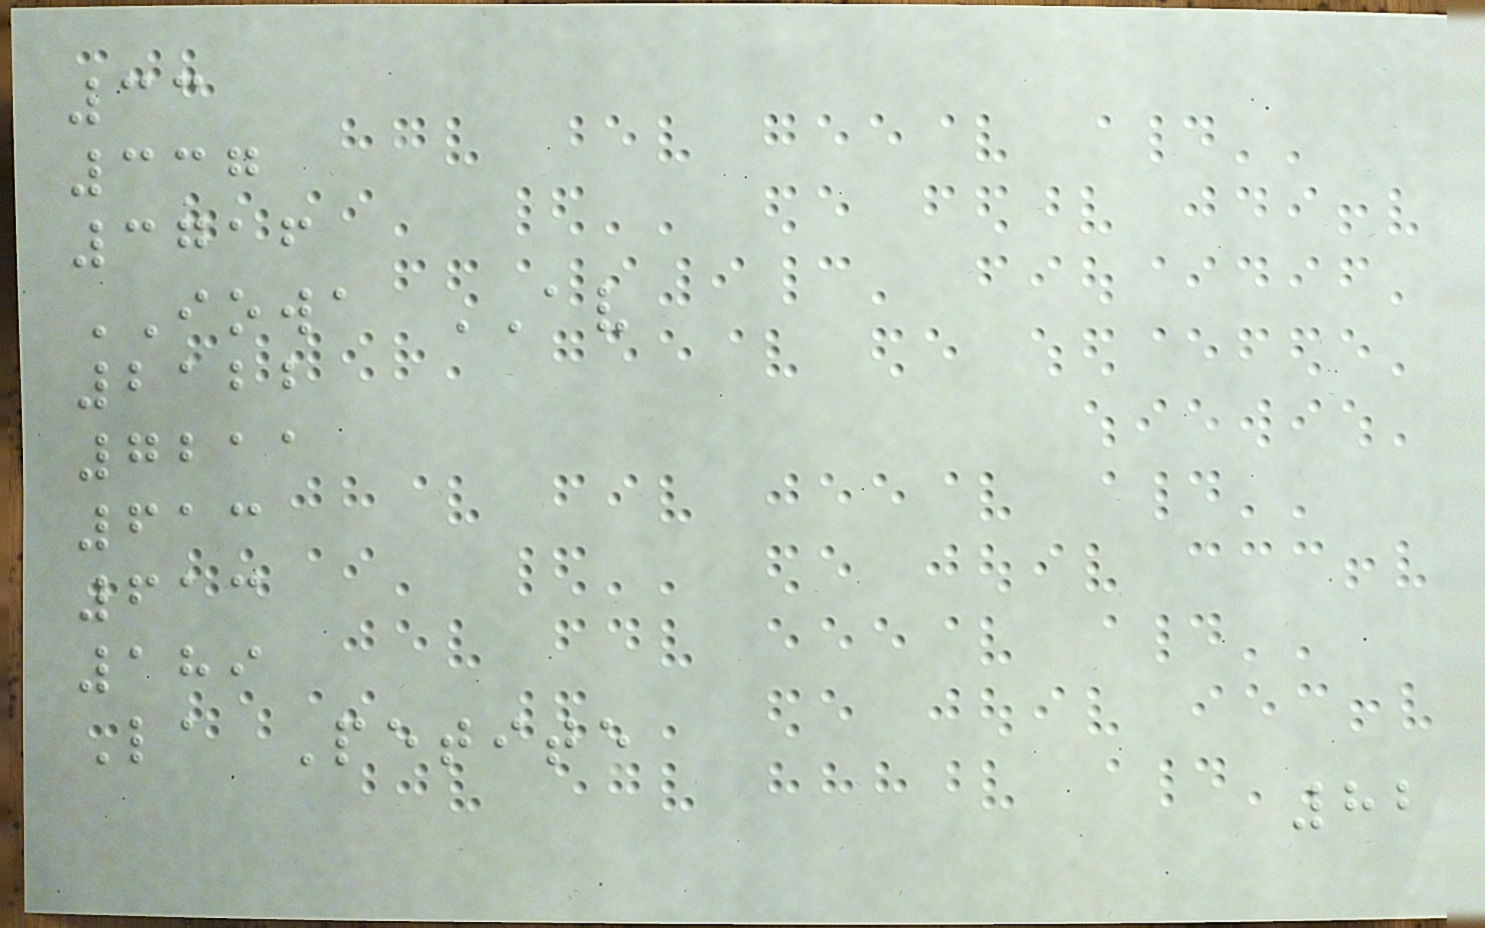33
337
3716
IOWA AV
2122
7211
613
613
189
La Petite
82
